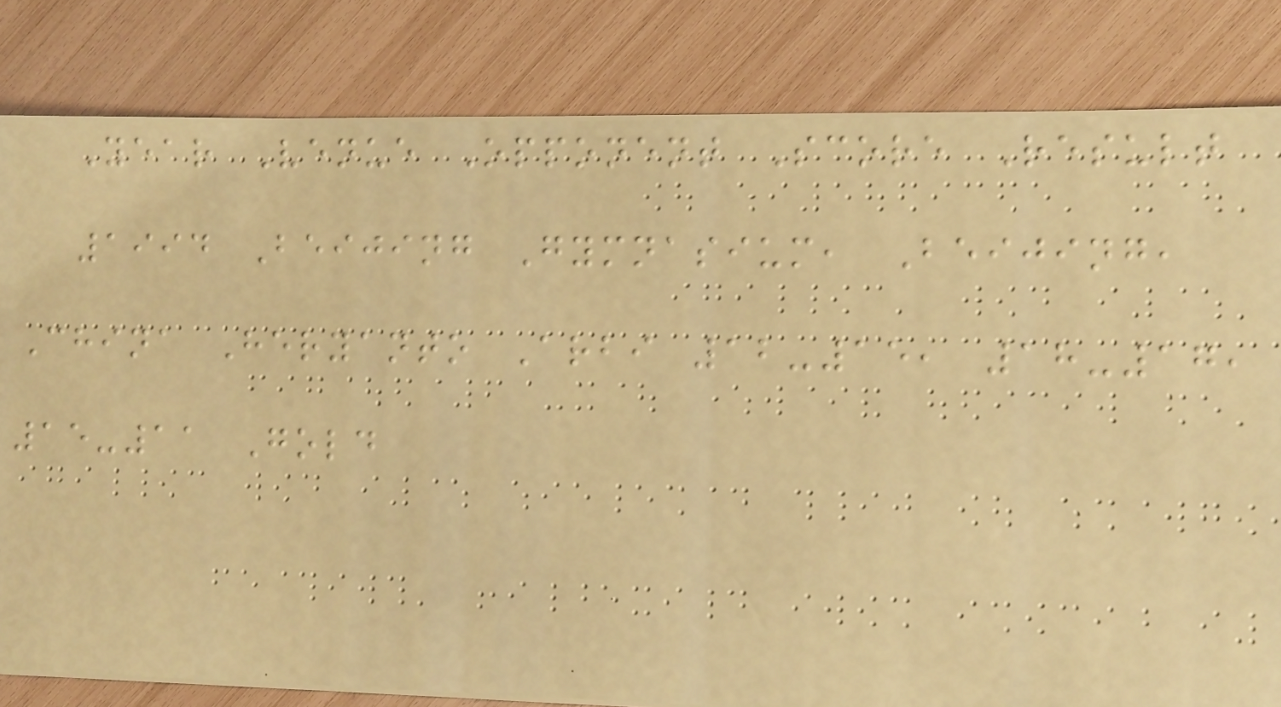Year Venue Opponent Score Result
1994 Beijing Gymnasium, Beijing,
China Heryanto Arbi 12-15, 18-17,
15-11 Gold
